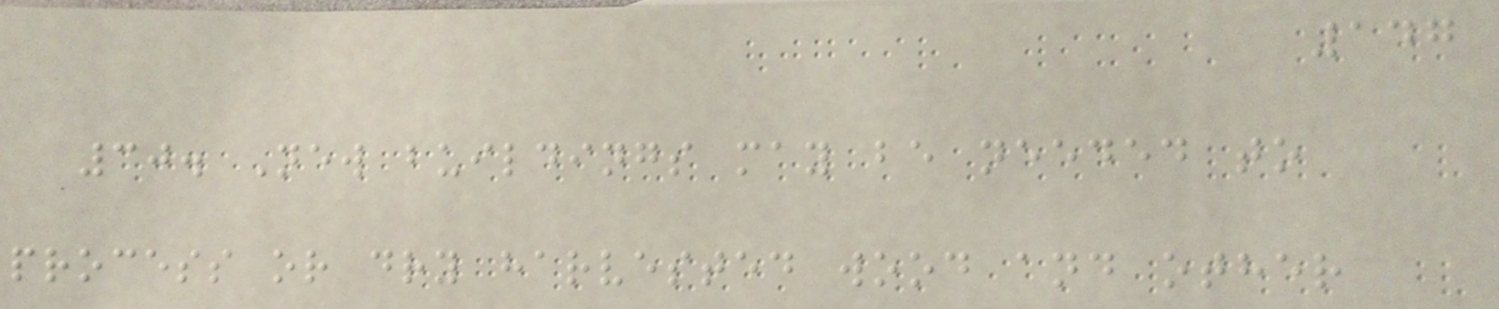147
30. New buildings may be needed to
process or dry harvested wood and other
